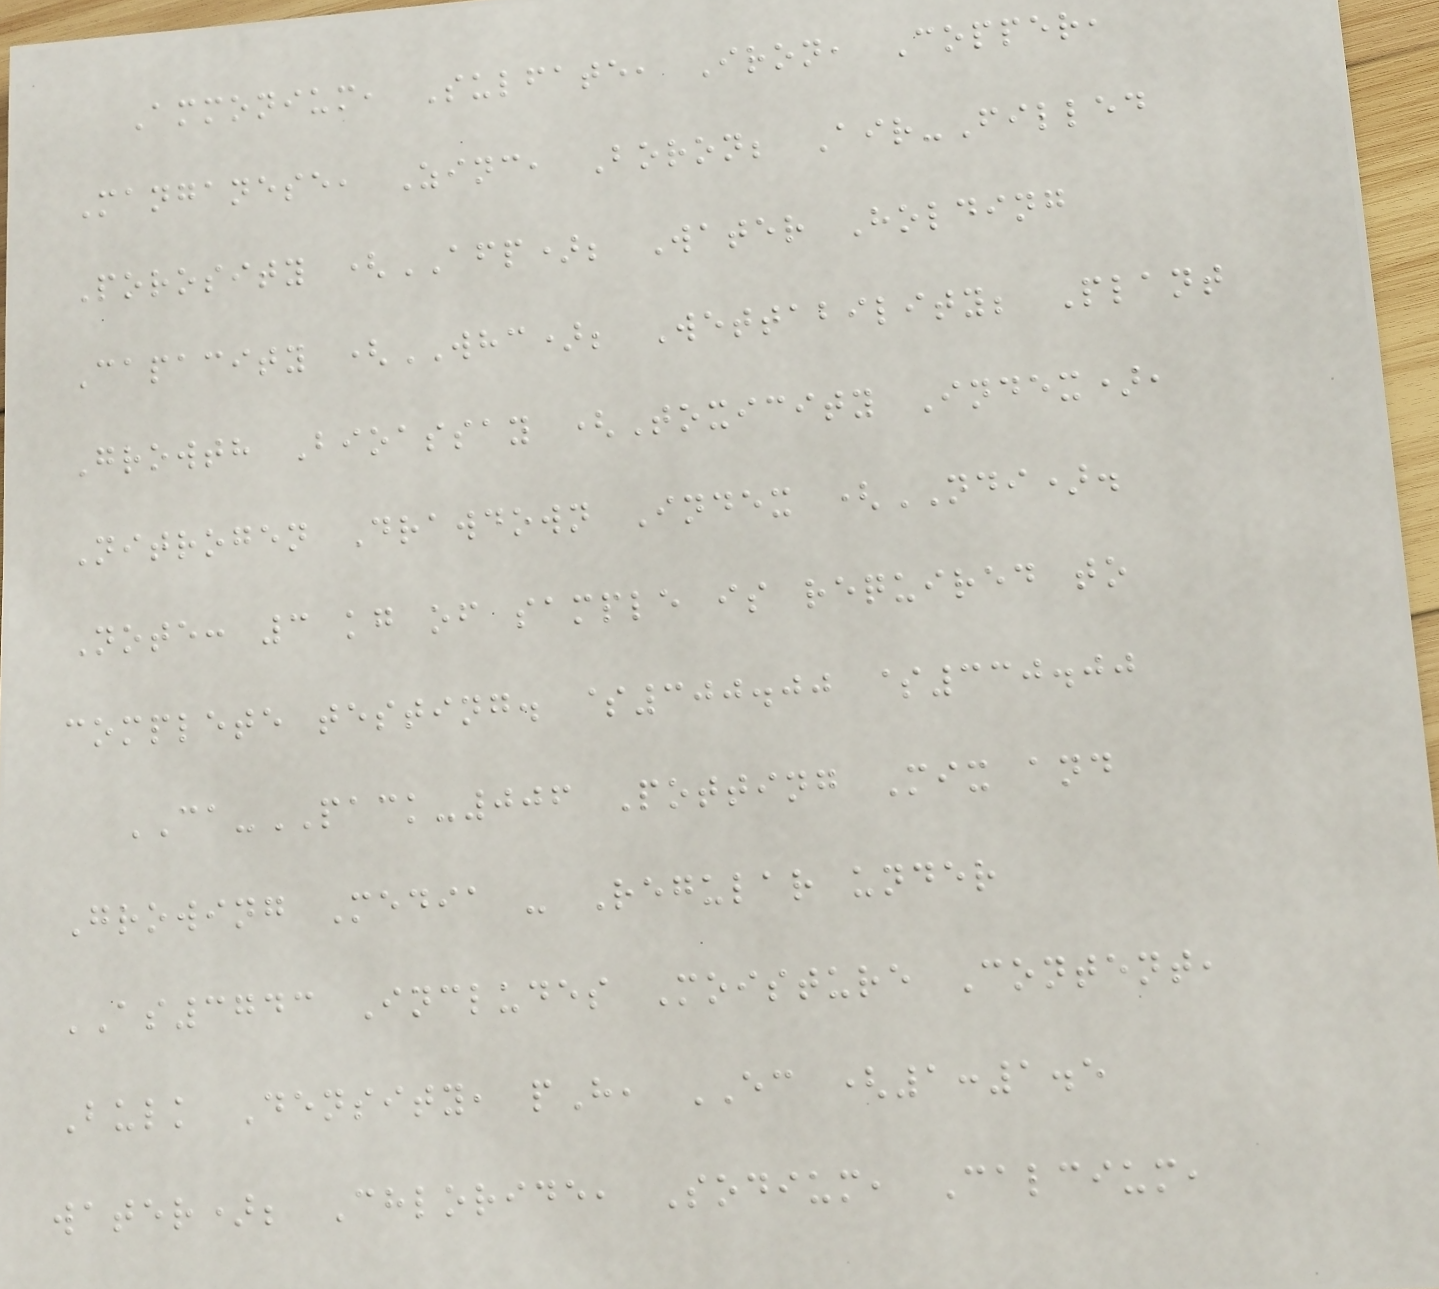Ammonium, Sulfate, Iron, Copper,
Manganese, Zinc, Boron; Air-Filled
Porosity (AFP); Water Holding
Capacity (WHC); Wettability; Plant
Growth Bioassay (Toxicity Index),
Nitrogen Drawdown Index (NDI).
Note: 3 kg of sample is required to
complete testing. $300.00 $330.00
CA-PACK-006 Potting Mix and
Growing Media - Regular under
AS3743 Includes Moisture Content,
Bulk Density, pH, EC (1:1.5
water); Chloride, Sodium, Calcium,
